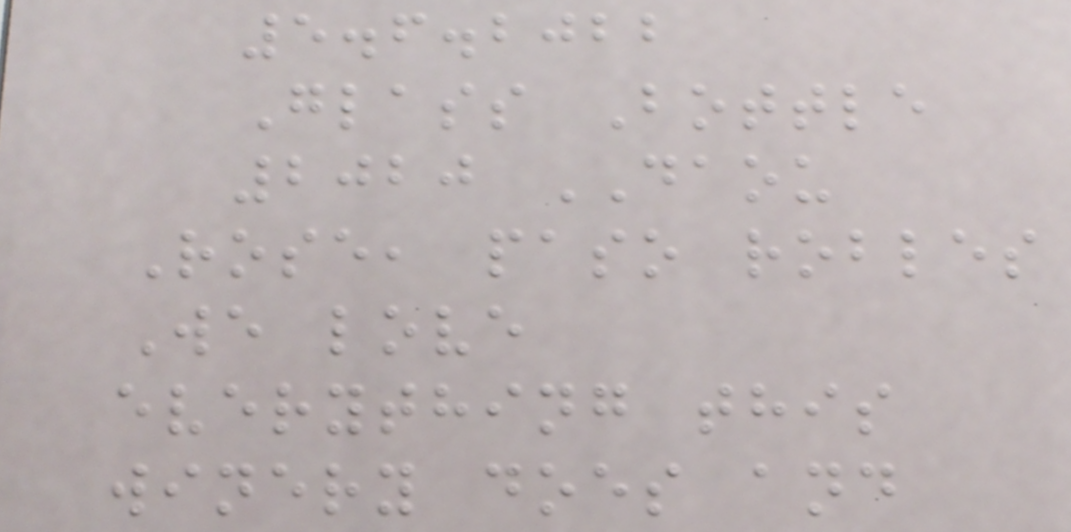5.6.2022
Glass Bottle
2020 DAOU
Rose, paso robles
We love
everything this
winery does and
